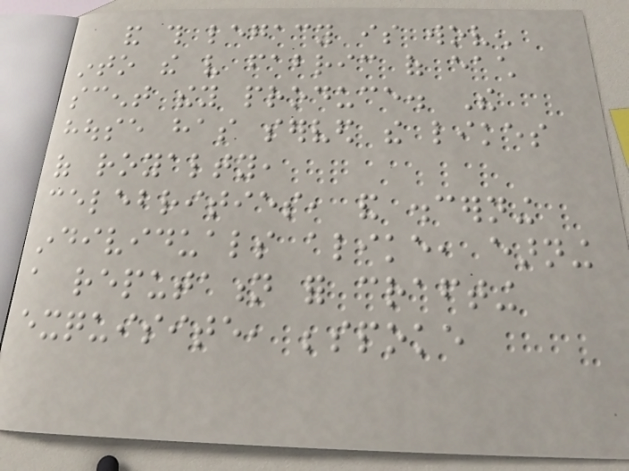and this legacy is woven
into the very fabric of each
scent they produce. The
house has served the likes
of royalty,
celebrities, and discerning
individuals alike, earning
a reputation for crafting
exquisite, bespoke
